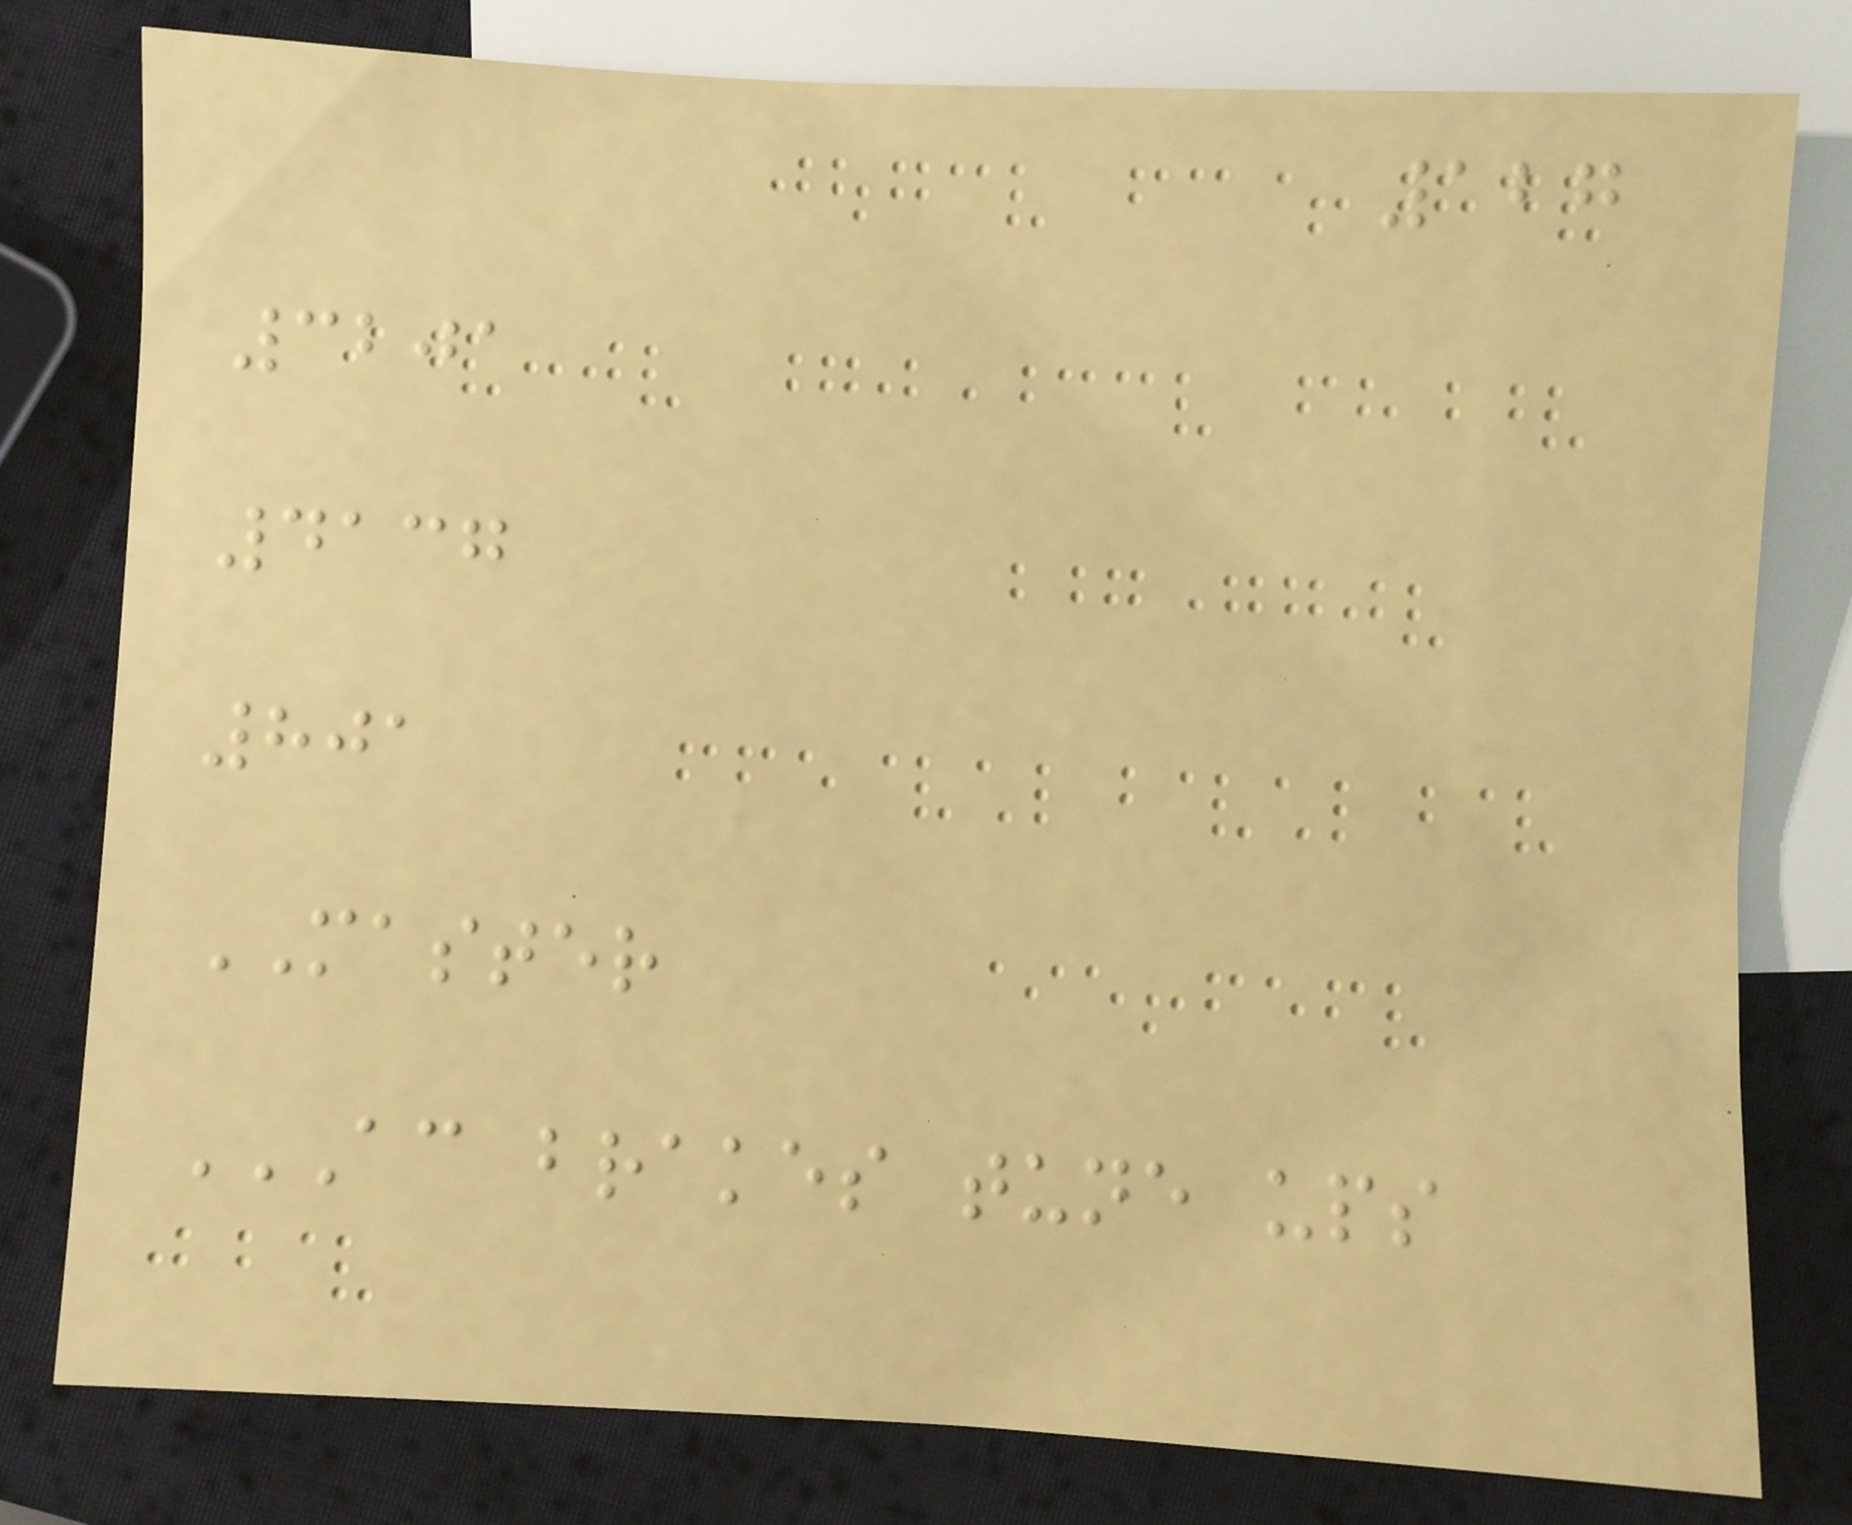127
3201
4137
801
MASTER
AC BRAKES TUNE UPS
